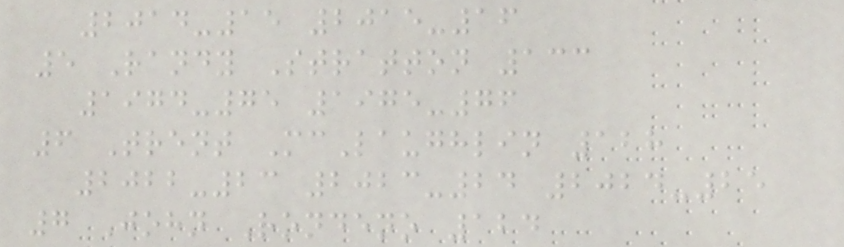2014-15 2015-16
5 Randy Stratton 133
1974-75 1975-76
6 Trent McLaughlin 128
2022-23 2023-24 2024-25
7 John Rondeno 124
